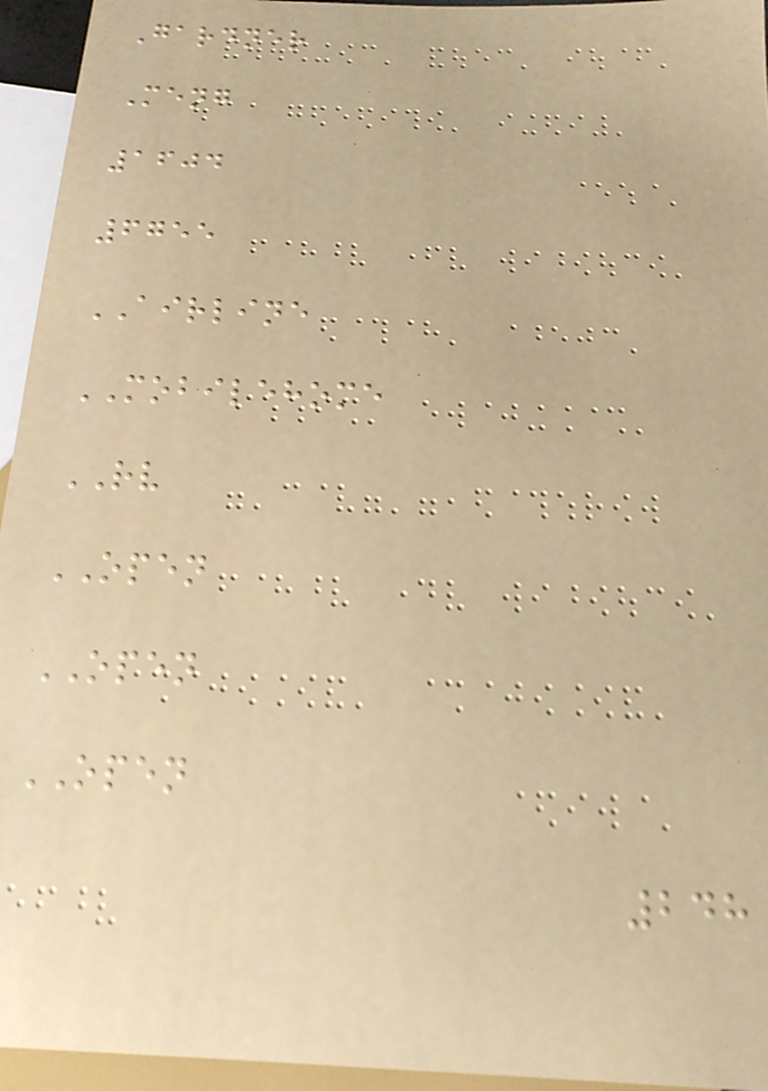Gardner
Meng
1604
6755
AIRLINE
MOBILEHOME
RV
OPEN
OPEN
OPEN
248
